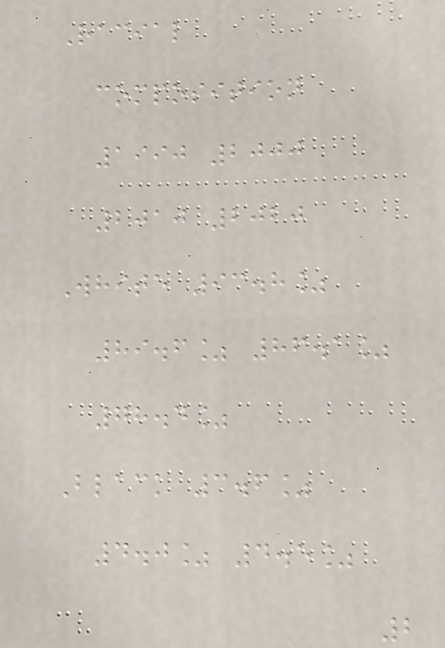Racial
composition
1990 2000
2010 2020
White 93.8%
89.6% 86.1%
78.4%
Black 3.6%
4.0% 4.5%
2
